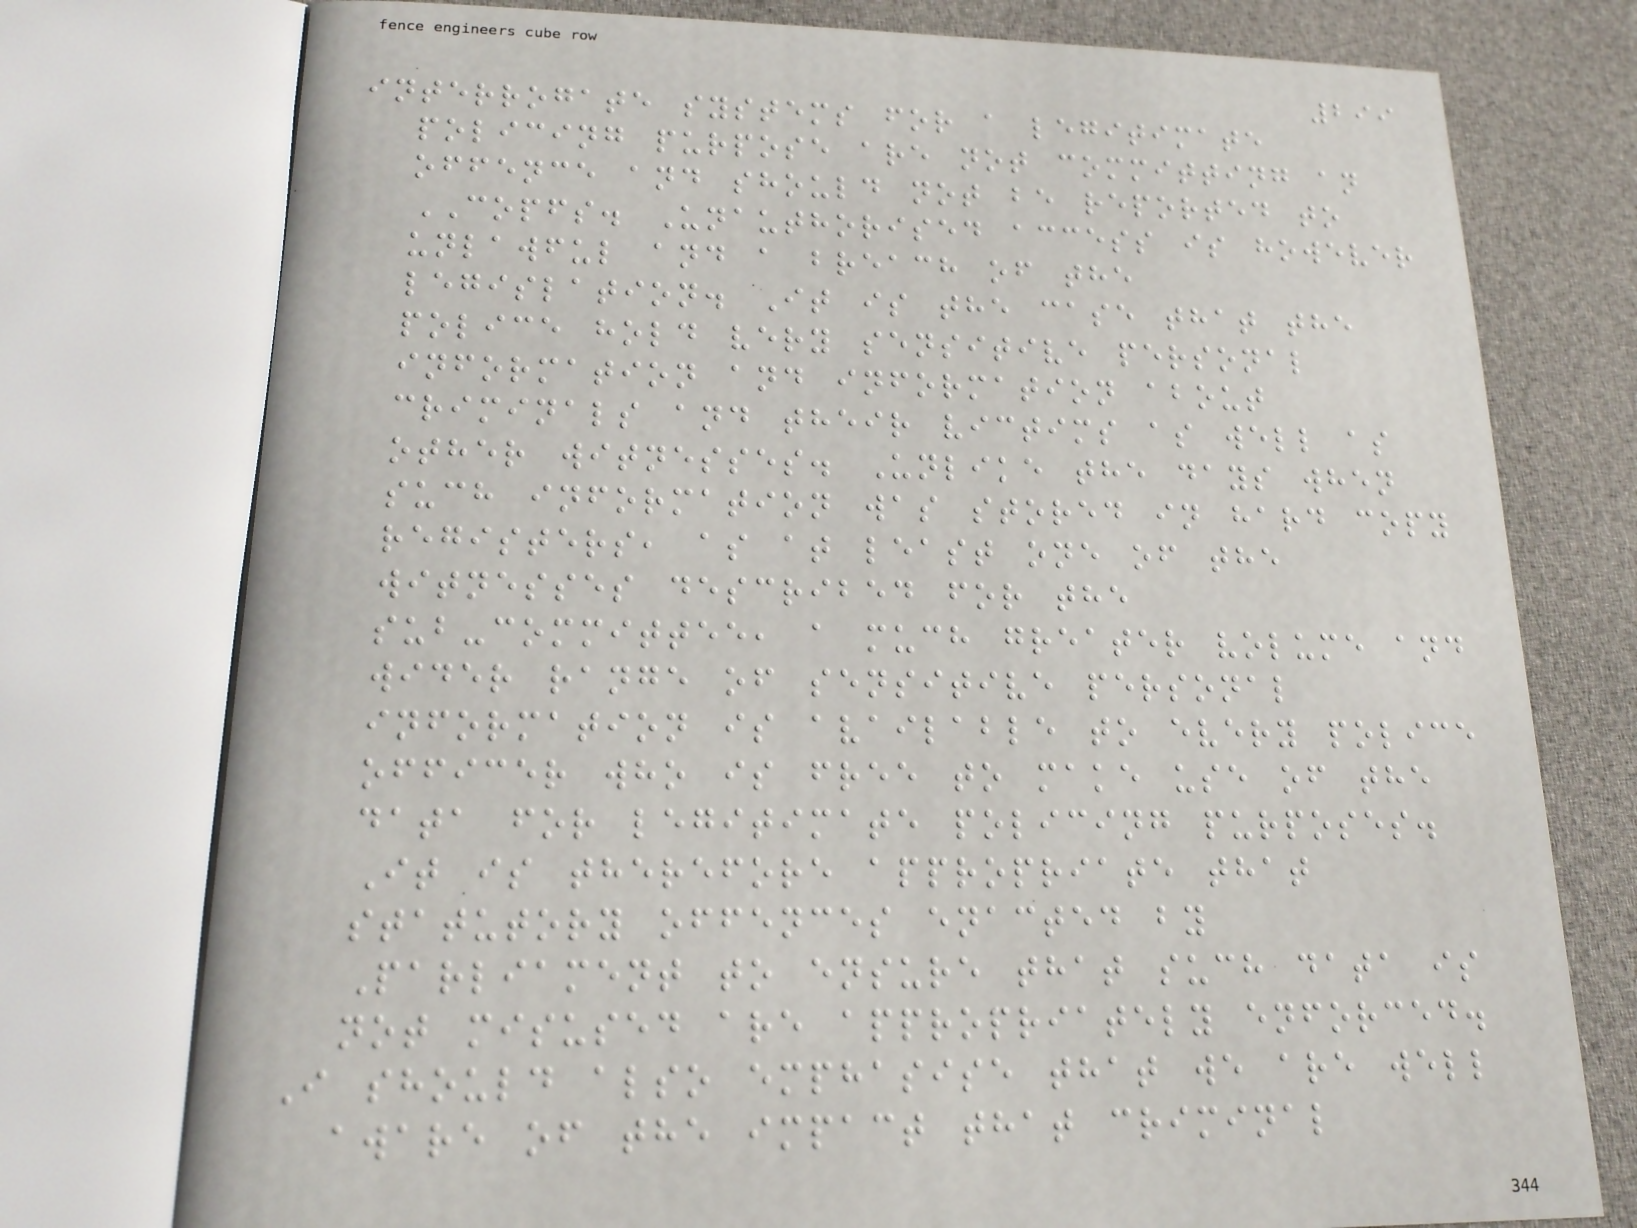299
interrogate systems for a legitimate
policing purpose are not committing an
offence and should not be reported to
COPFS. Unauthorised access is however
unlawful and a breach of the
legislation. It is the case that the
police hold very sensitive personal
information and information about
criminals and their victims as well as
other witnesses. Unlike the days when
such information was stored in hard copy
registers, as at least one of the
witnesses described for the
sub-committee, a much greater volume and
wider range of sensitive personal
information is available to every police
officer who is free to make use of the
data for legitimate policing purposes.
It is therefore appropriate that
statutory offences enacted by
Parliament to ensure that such data is
not misused are appropriately enforced.
I should also emphasise that we are well
aware of the impact that criminal
